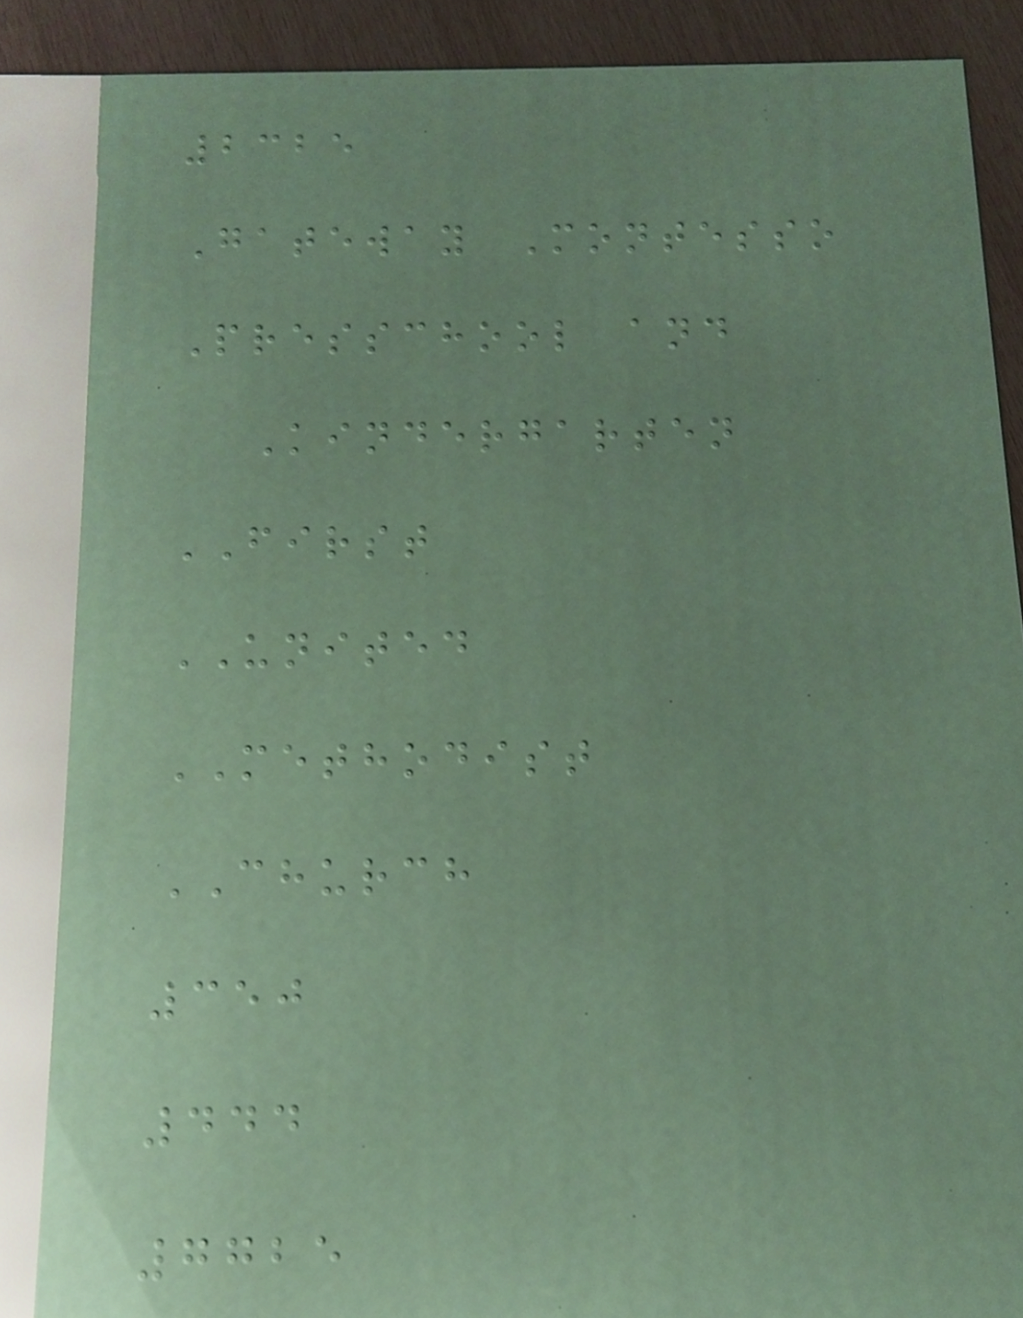2325
Gateway Montesso
Presschool and
Kindergarten
FIRST
UNITED
METHODIST
CHURCH
350
444
7725
